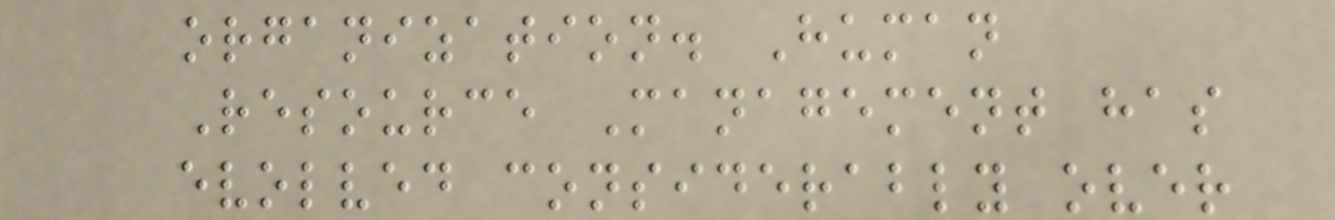organization. Human
Resource Management has
evolved considerably over
